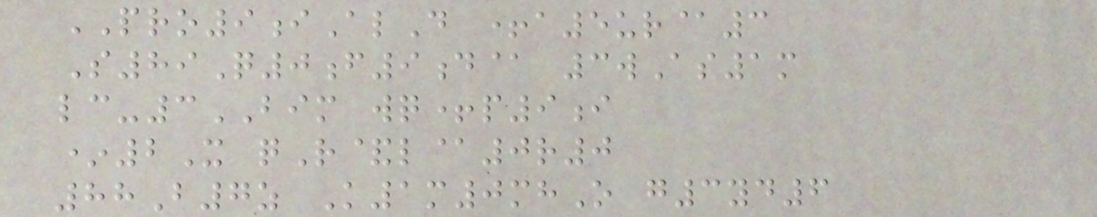PRO9iAlD +a5ur@3
S89Q0f9d@ 3wAs1m
lc-3BIM wq+p9i
*2X qR&l@0r0
88B7z K1m0mhO g3yd6
